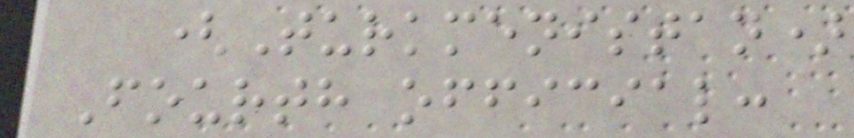(Turkmenistan)
Fourth official:
